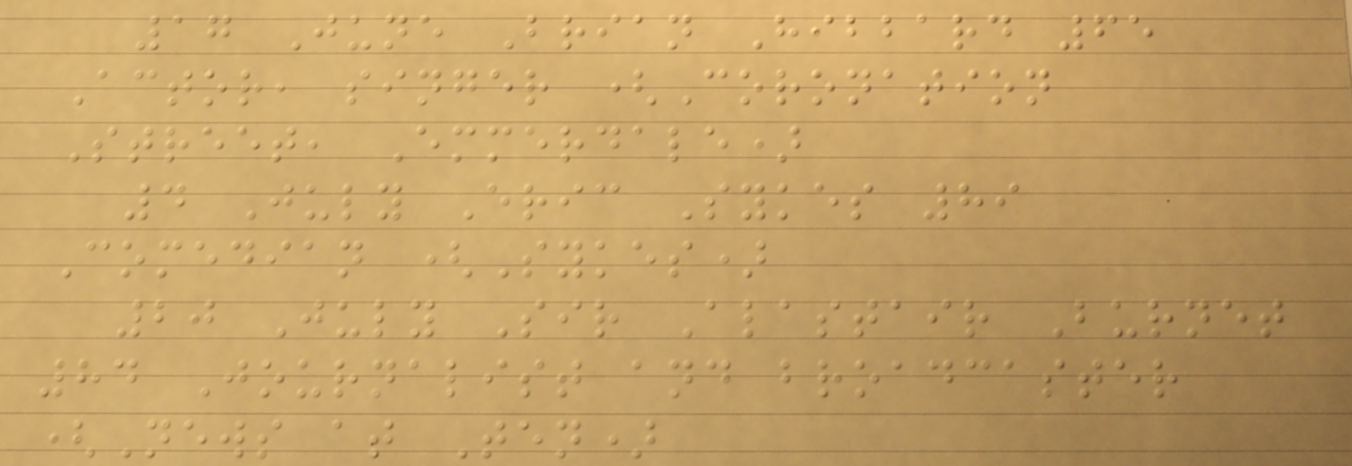17 June Brian Hibbard 65
Actor, singer (Coronation
Street, Emmerdale)
4 July Eric Sykes 89
Comedian (Sykes)
20 July Sir Alastair Burnet
84 Journalist and broadcaster
(News at Ten)
